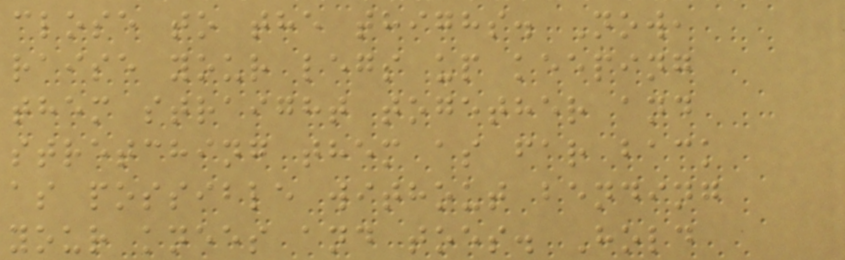close to the thighs. Now,
raise your legs up keeping
them straight together and
stretching them as far back
as possible without bending
your knees and toes. Hold
